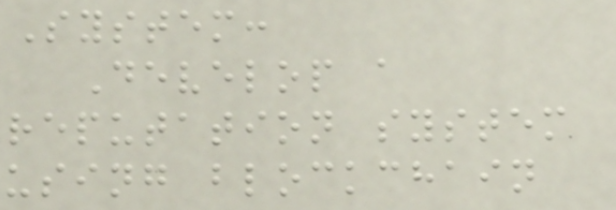System:
Develop a
reputation system
using blockchain
